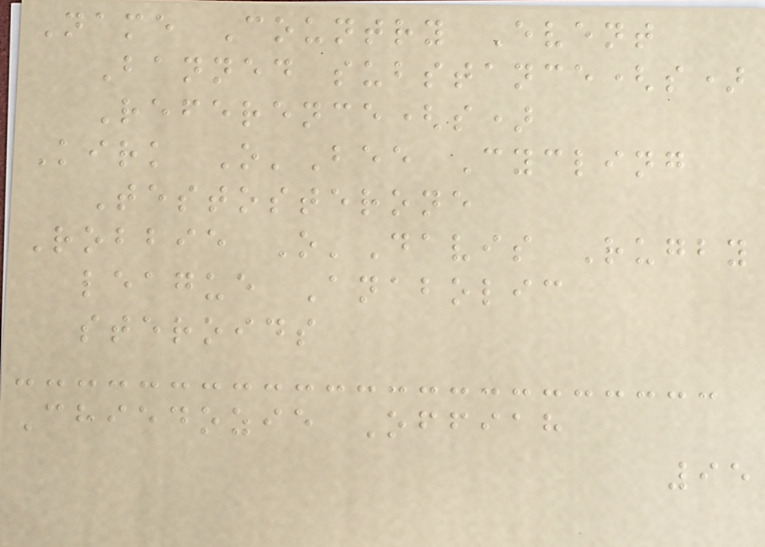Name Country Event
Banned substance(s)
Reference(s)
Kirk O'Bee Cycling
Testosterone
Robbie O'Davis Rugby
league Anabolic
steroids
Chiedozie Offiah
95
